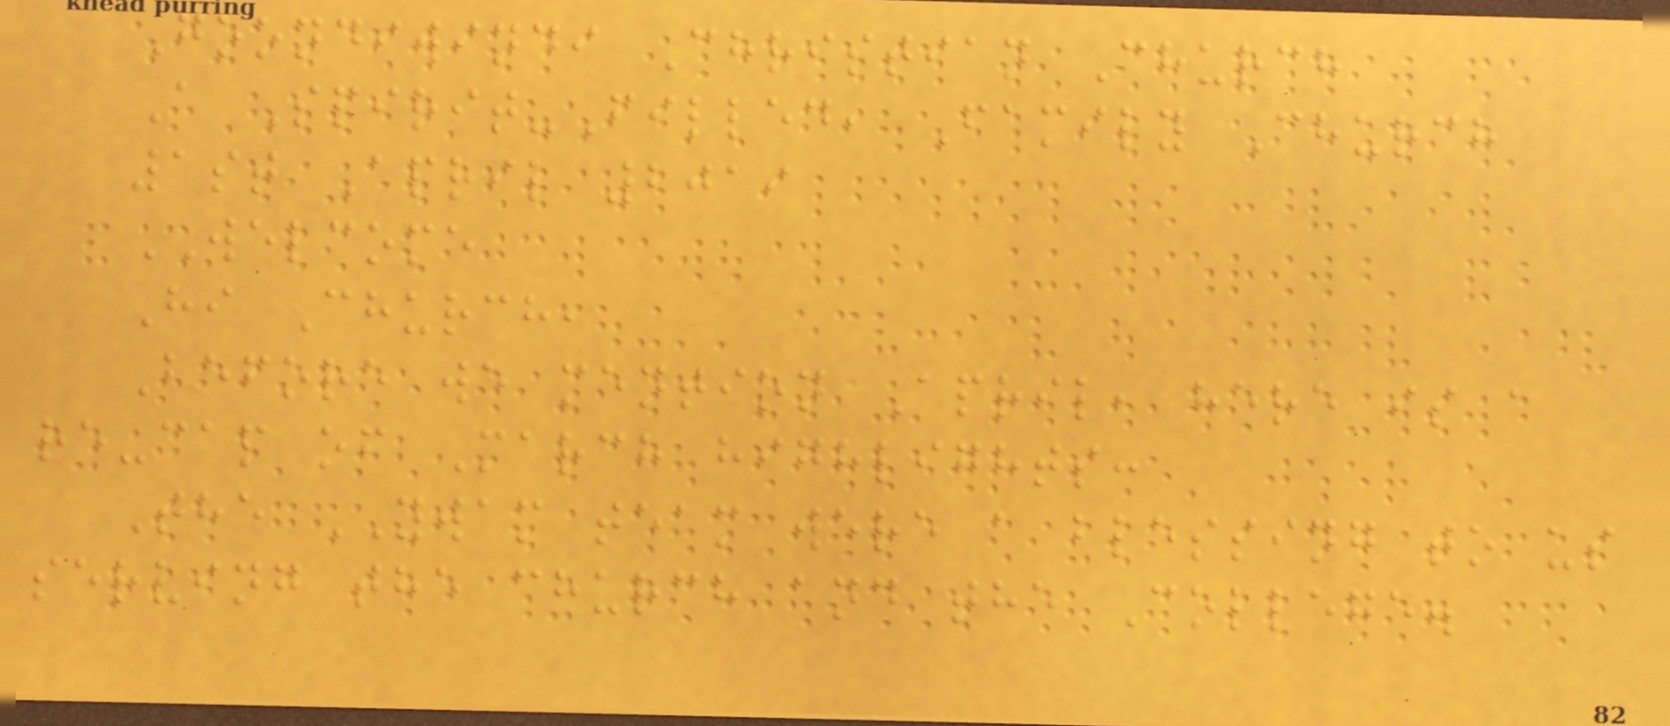Goondiwindi Christian Church
A Spirit-Filled, Family Church
1st April 2019
WELCOME
Hi Church,
Before we mention April, here is a
re-cap of March highlights:
The YWAM team were a blessing to us
serving the church and the College.
